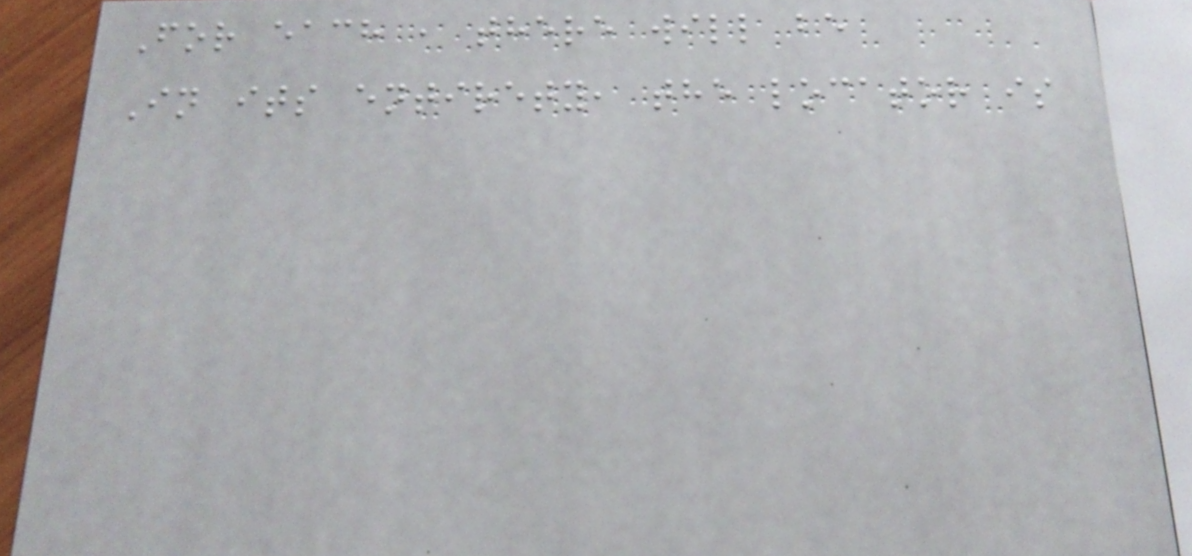For each , there will be
In its entirety, the locator is
